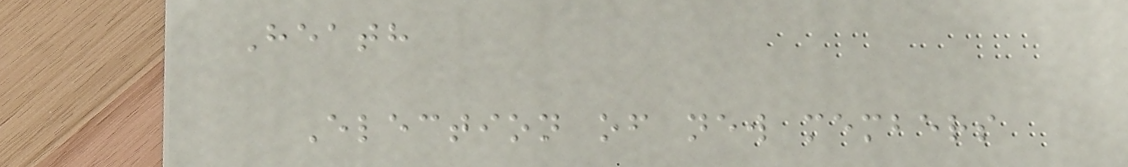Heath
Election of new members
